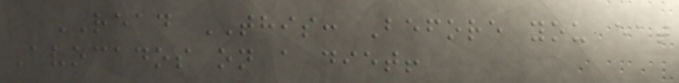READ THIS: Before you eat
Avocados on a diet!
